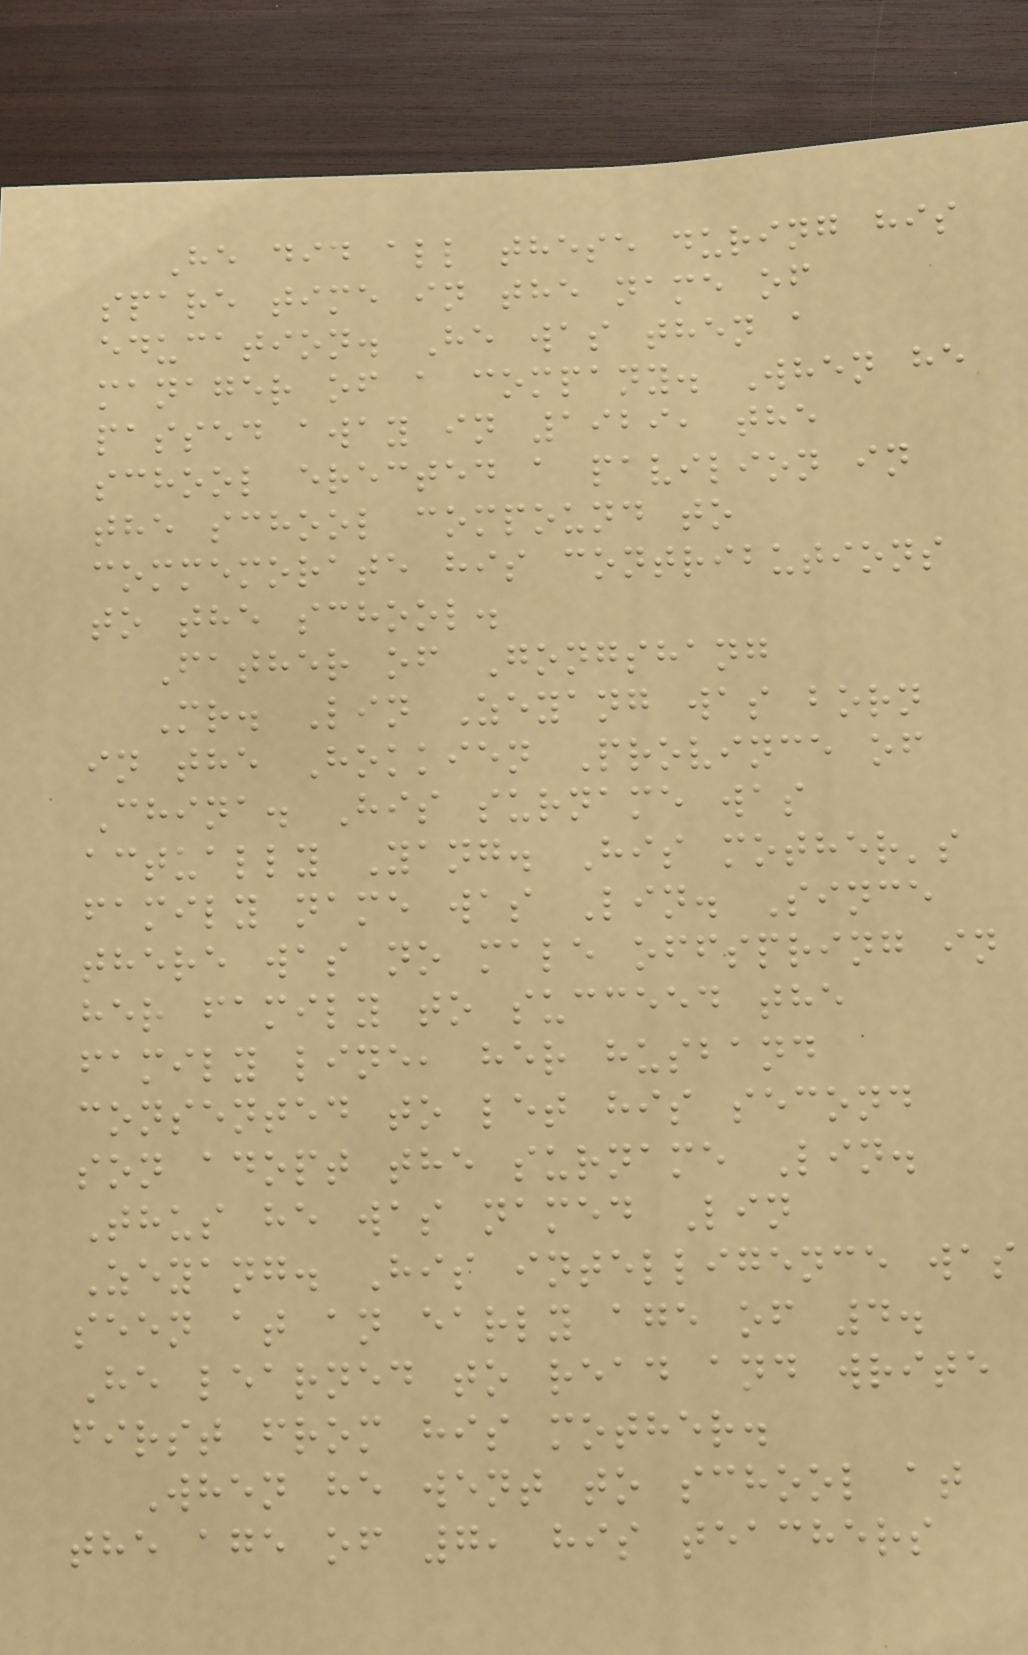He did all these during his
spare time in the name of
education. He was then a
manager of a company. When he
passed away in 1929, the
school erected a pavilion in
the school compound to
commemorate his contributions
to the school.
Father of Gongshang
Mr. Lin Zeyang was born
in the Hokkien Province of
China. His surname was
actually Yang. His mother's
family name was Lin. Since
there was no male offspring in
her family to succeed the
family line, her husband
consented to let his second
son adopt the surname Lin.
Thus he was named Lin
Zeyang. His intelligence was
seen at an early age of 4.
He learned to read and write
first from his mother.
When he went to school at
the age of 7, his teachers
